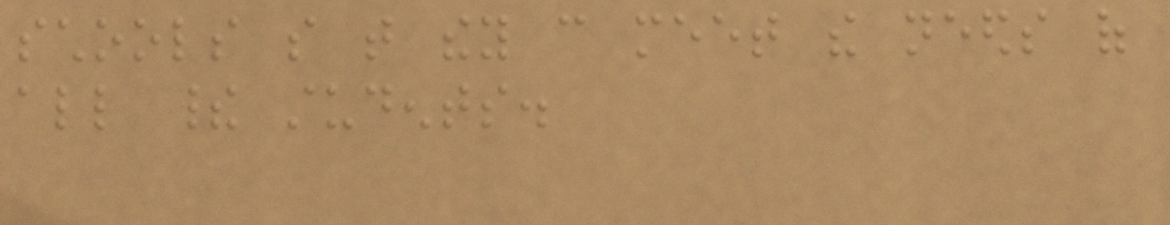schools so that they can meet the needs of
all their students.
